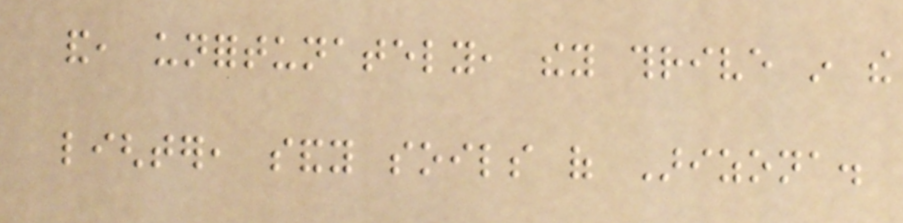and, unfortunately, they thrive in the
lighter, sandy soils of Arizona.
